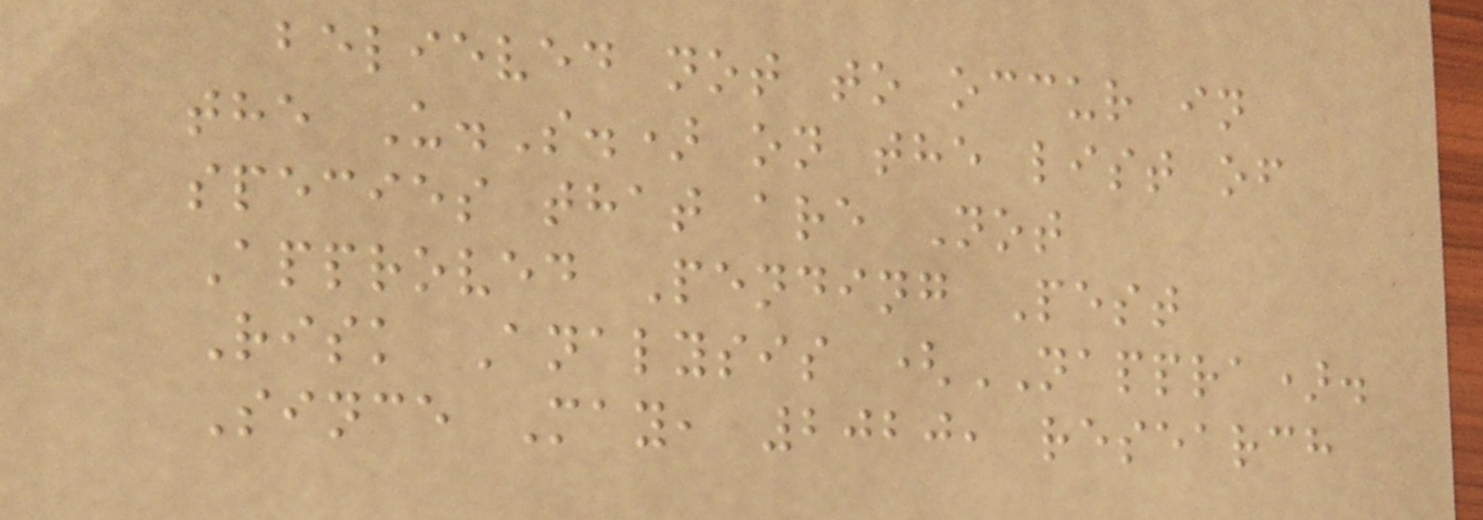believed not to occur in
the U.S.) on the list of
species that are Not
Approved Pending Pest
Risk Analysis (NAPPRA).
Since May, 2020, research
